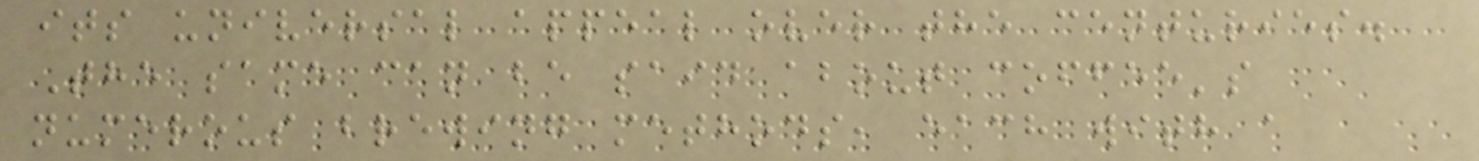its universal appeal over the centuries.
The same can be said about coffee's
numerous brewing methods, each with a
